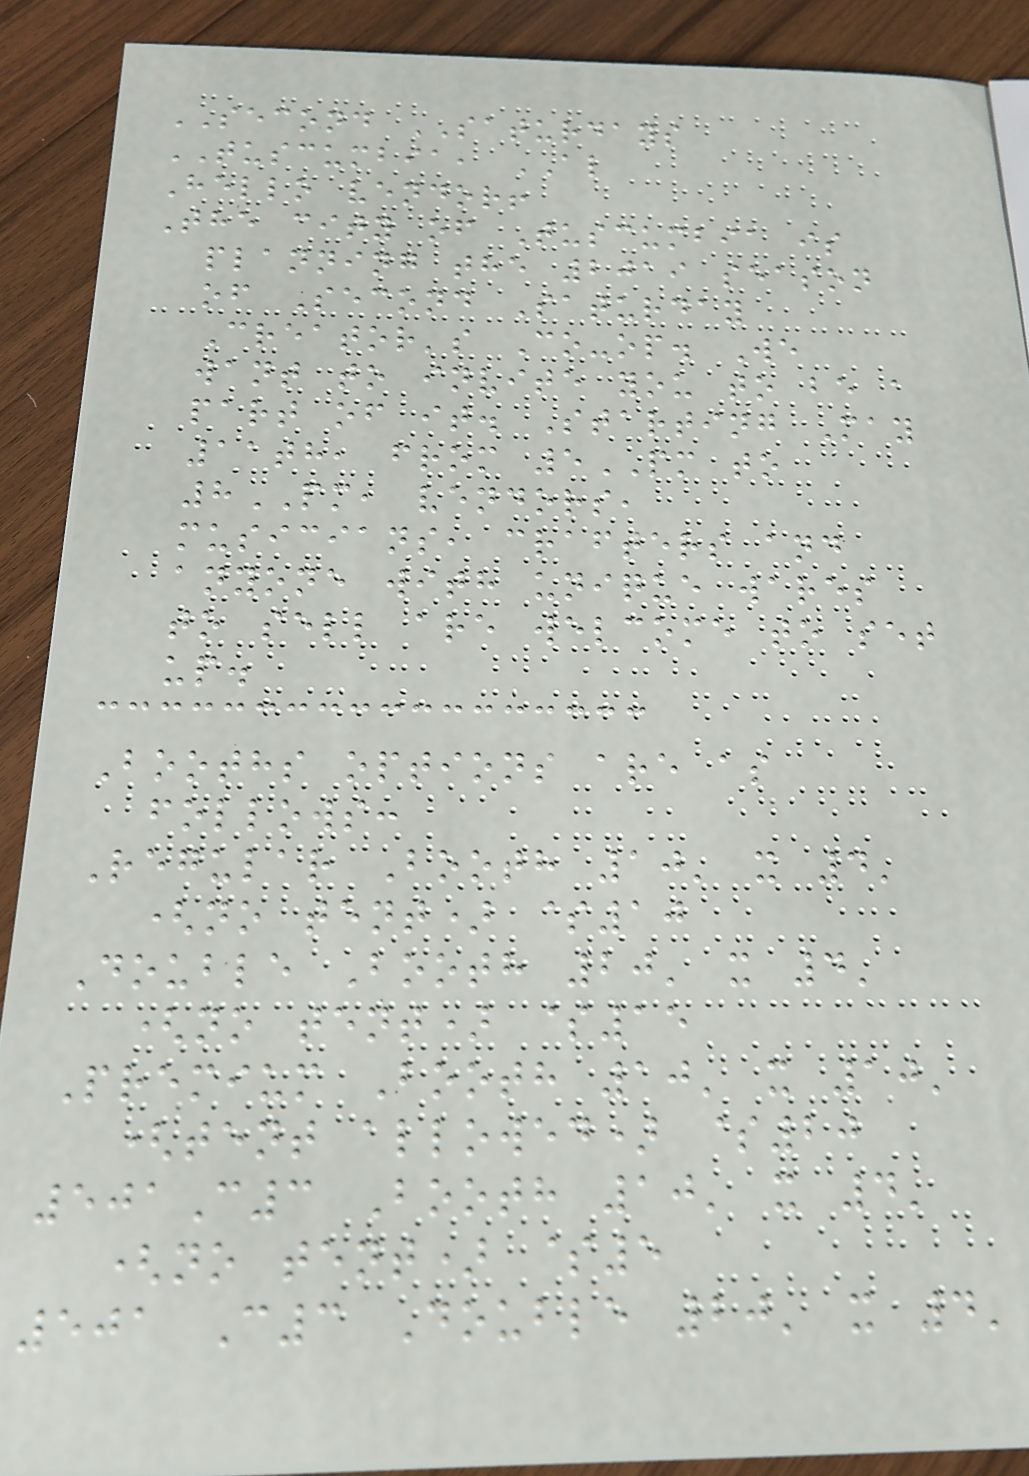SECOND SATURDAYS
TUSCUMBIA, AL
Hello vendor!
The city of Tuscumbia is
planning the 2019 season
of Second Saturday
Creator's Co-op. We
want to invite you to be a
part of it. Starting May
11th, from 5PM to
8PM, vendors,
musicians, crafters and
anyone with unique wares
to sell are welcome to set
up.
Booths options are as
follows:
Regular Booth 10' x 4'
(no tent) $10
Double Booth 20' x 4'
(no tent) $15
Premium Booth 10' x 10'
(tent allowed) $20
501C3 Booth 10' x 4'
(no tent) $5
501 C3 Double 20' x 4'
